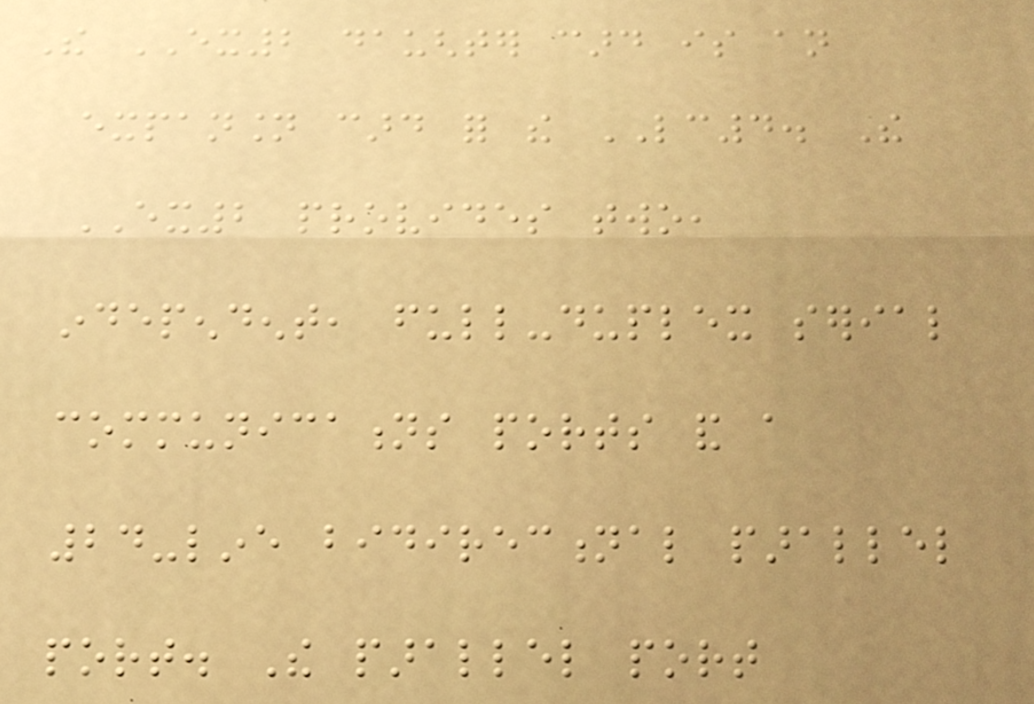The EX2 daughter card is an
expansion card for the LC4. The
EX2 provides two,
independent, full-duplex serial
communications ports and a
24-line bidirectional parallel
port. The parallel port
